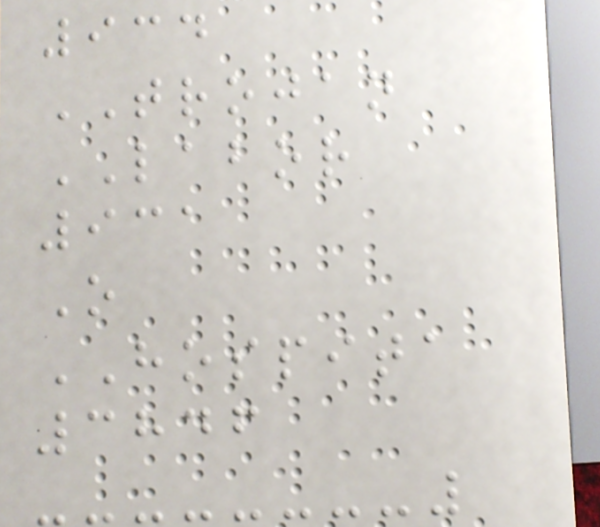934
TROJAN
LABOR
931
O
HOSPITA
3846
